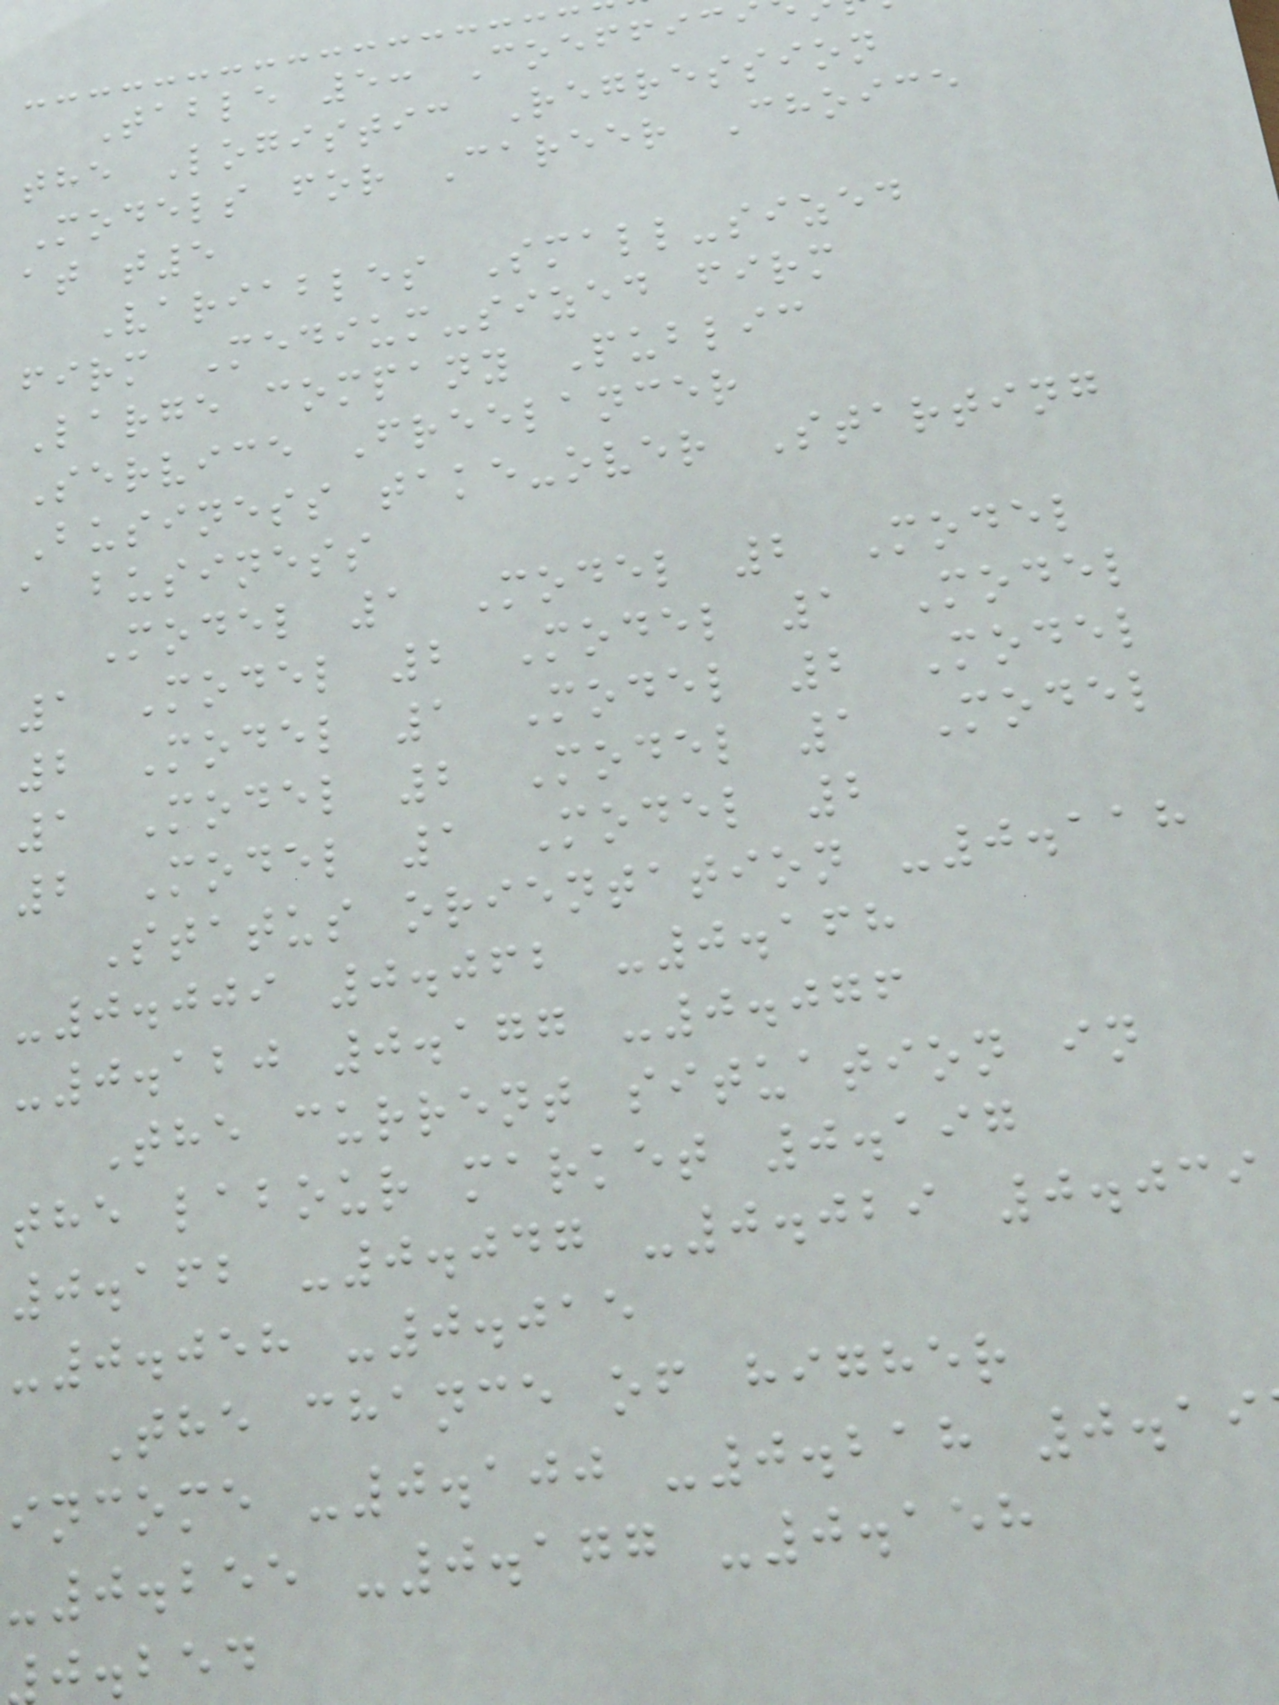Table 5: Coeffic
the Logistic Regression
Models for Career Choice
at t5
Variables Small-sized
firm Medium-sized firm
Large company Public
Service Freelancer
Business take-over Starting
a business
Model 1 Model 2 Model
1 Model 2 Model 1 Model
2 Model 1 Model 2 Model
1 Model 2 Model 1 Model
2 Model 1 Model 2
Status orientation -0.118
-0.009 0.062 -0.168
-0.120 0.177 -0.076
The current situation in
the labour market 0.197
0.162 -0.047 -0.029 0.039
-0.058 -0.015
The chance of higher
income -0.100 -0.218 0.19
-0.255 -0.177 -0.158
j.bed
